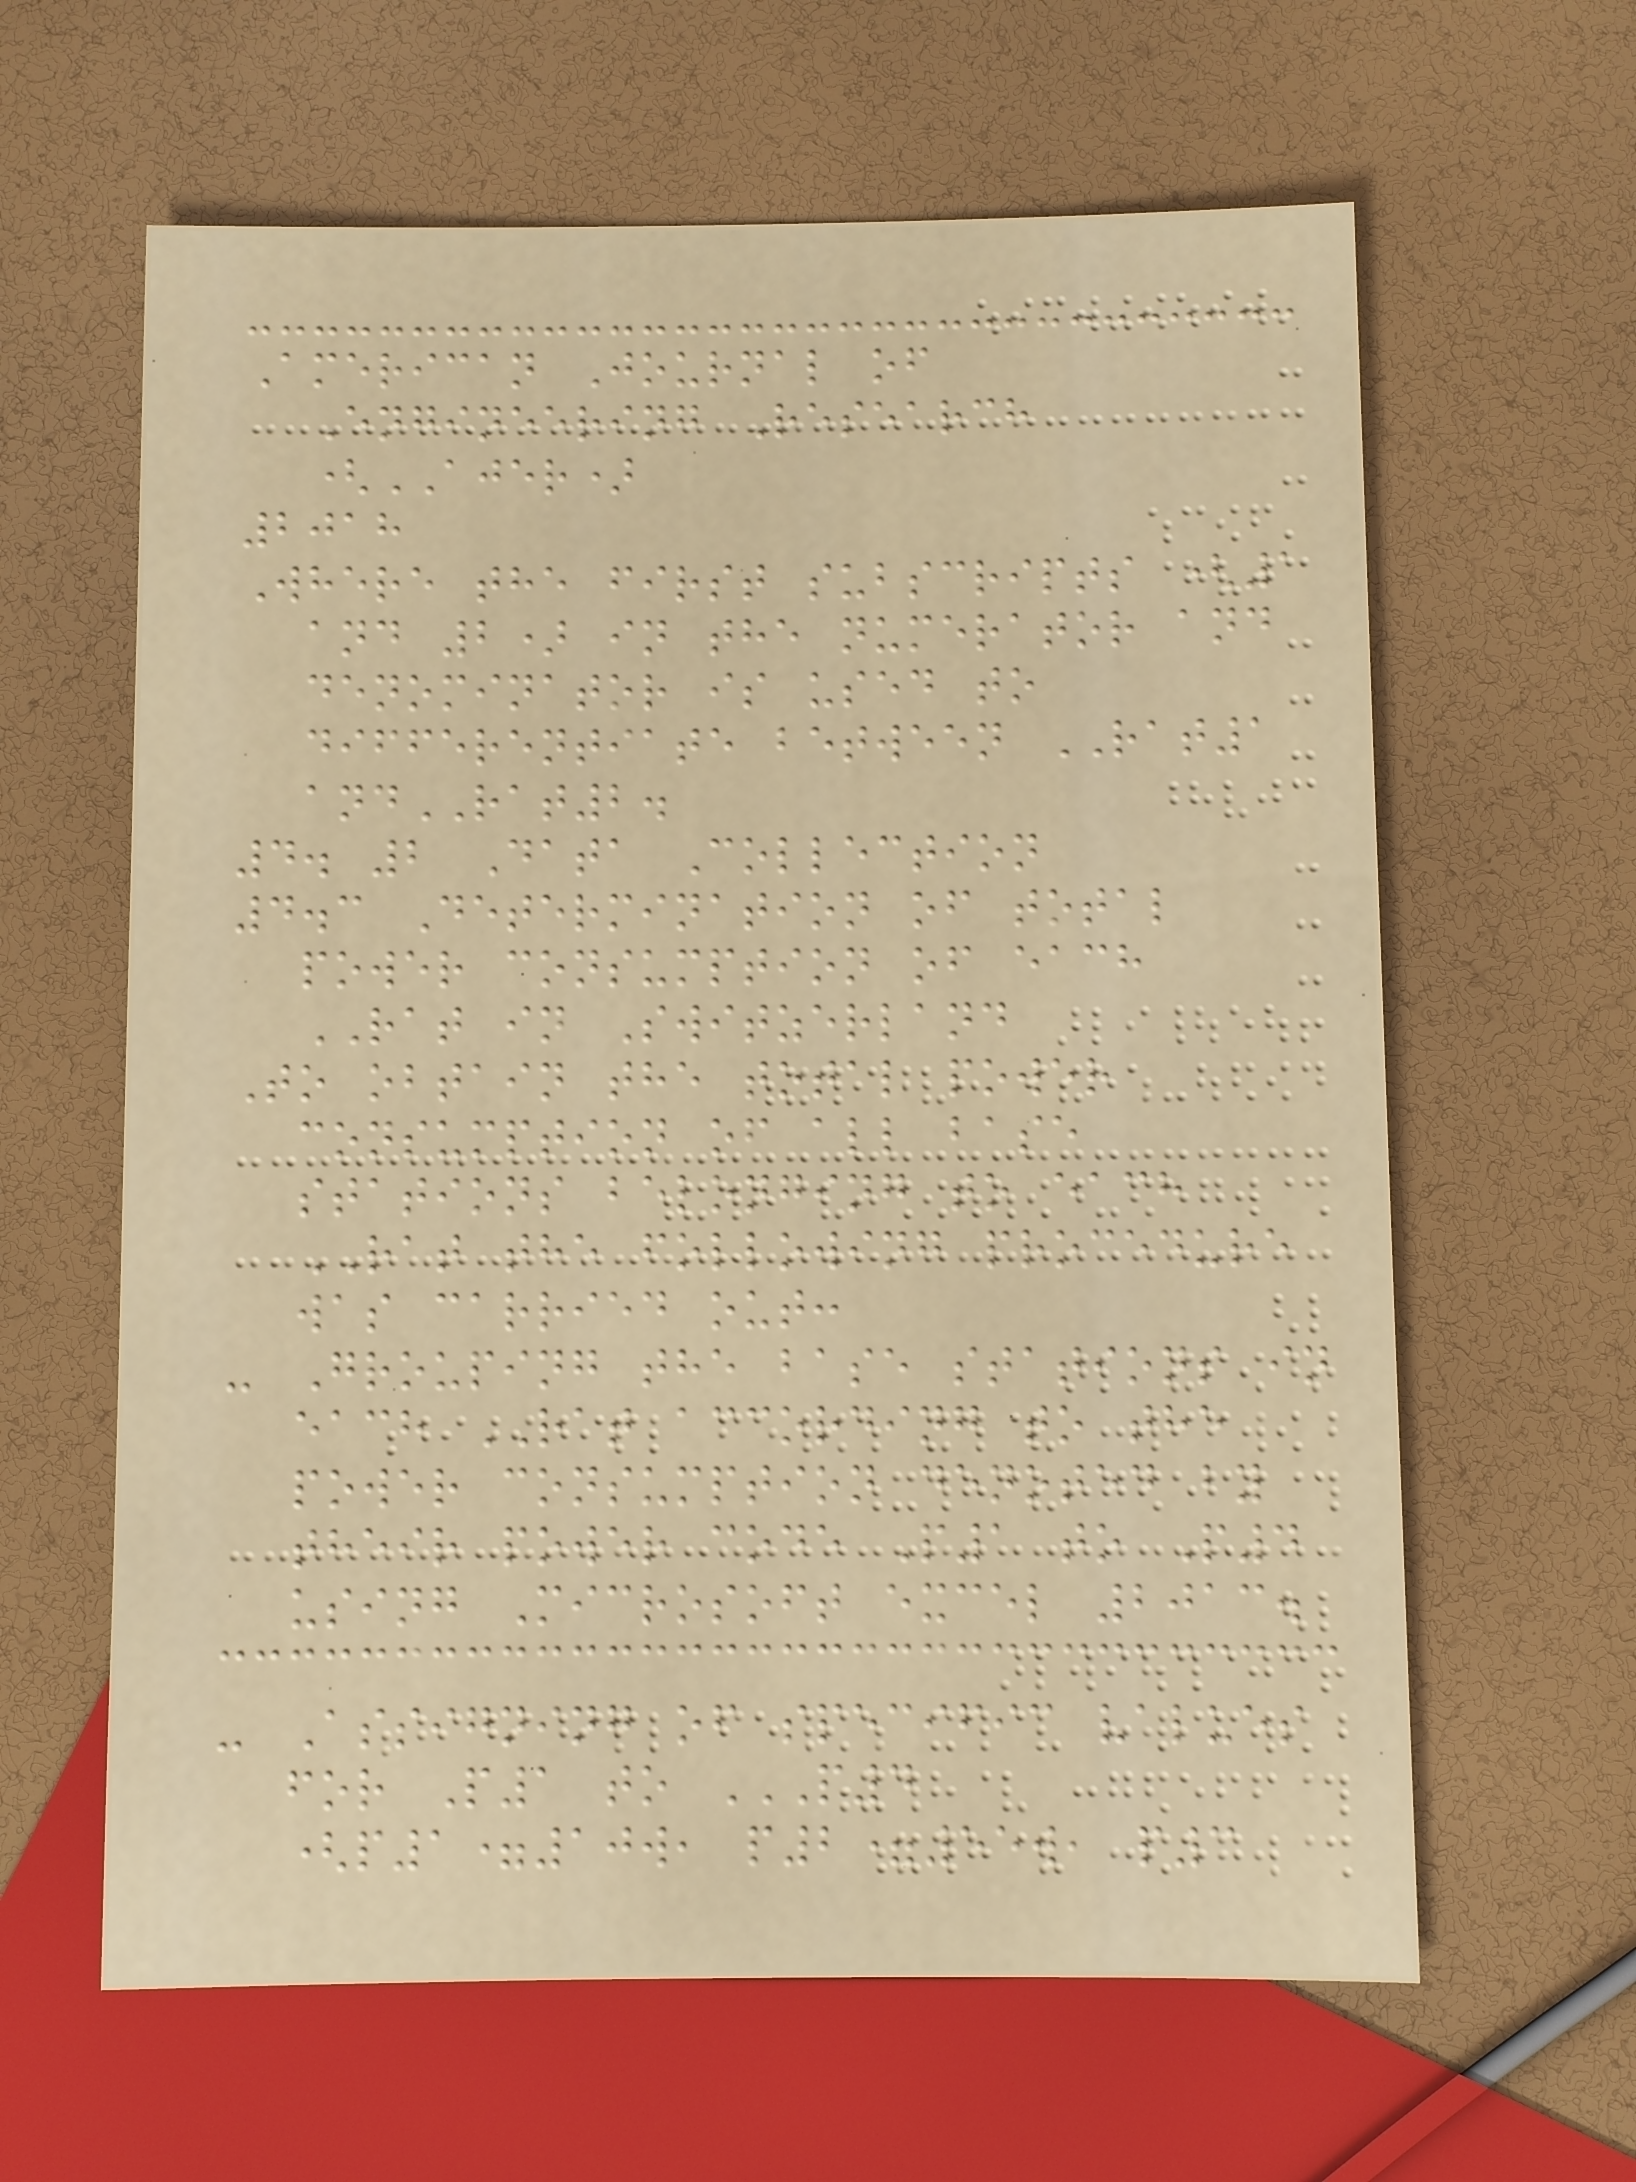American Journal of
Engineering Research
(AJER)
2018
Where the first subscripts (1
and 2) in the numerator and
denominator is used to
differentiate between RAT1
andRAT2.
4. 2 Data Collection
4.3 Determination of total
power consumption of each
RAT in Switzerland
To obtain the total power
consumption of all base
stations belonging to each
RAT the following procedure
was carried out:
- Grouping the base stations in
each RAT according to the
power consumption denoted by
their power code P1 to P4
using Microsoft excel 2013.
- Assigning of specific values
for P1 to P4
(P1=10W, P2=55W, P3
